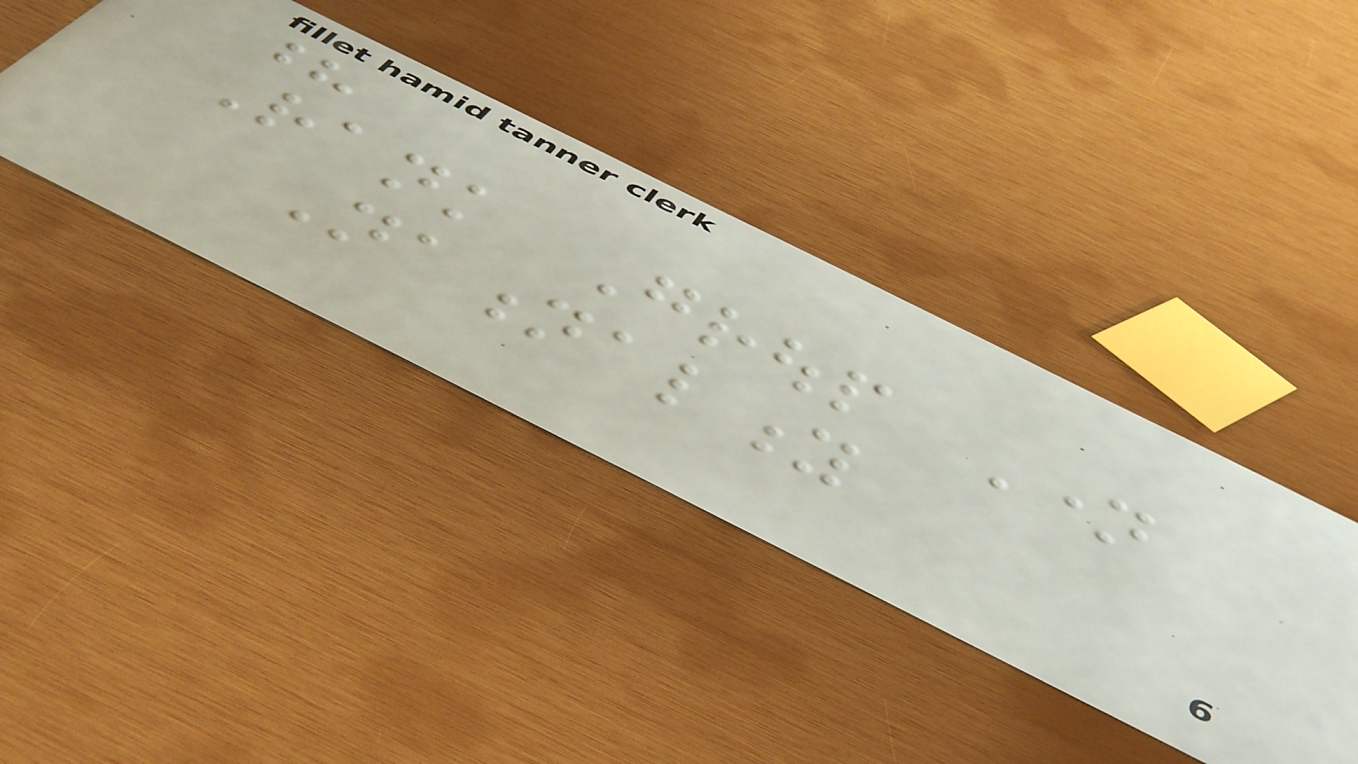?
Rank Group Name
Nationality
